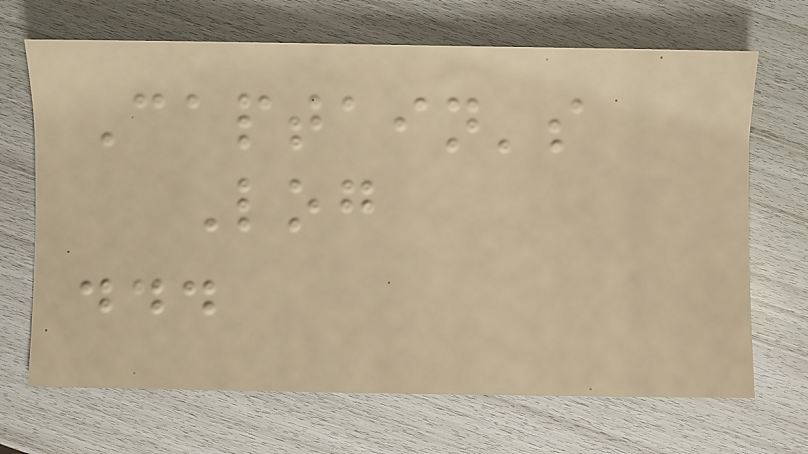Captain's
Log
...
